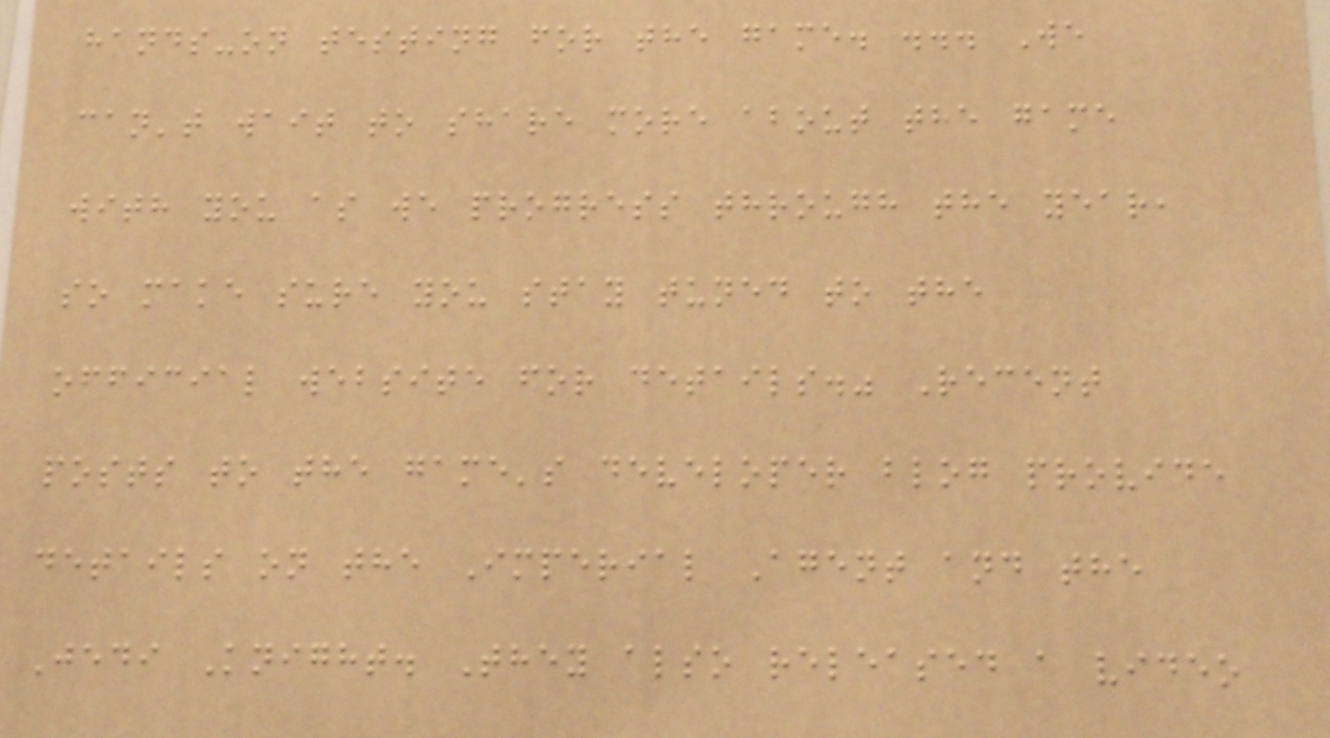hands-on testing for the game. ... We
can't wait to share more about the game
with you as we progress through the year,
so make sure you stay tuned to the
official website for details." Recent
posts to the game's developer blog provide
details on the Imperial Agent and the
Jedi Knight. They also released a video
